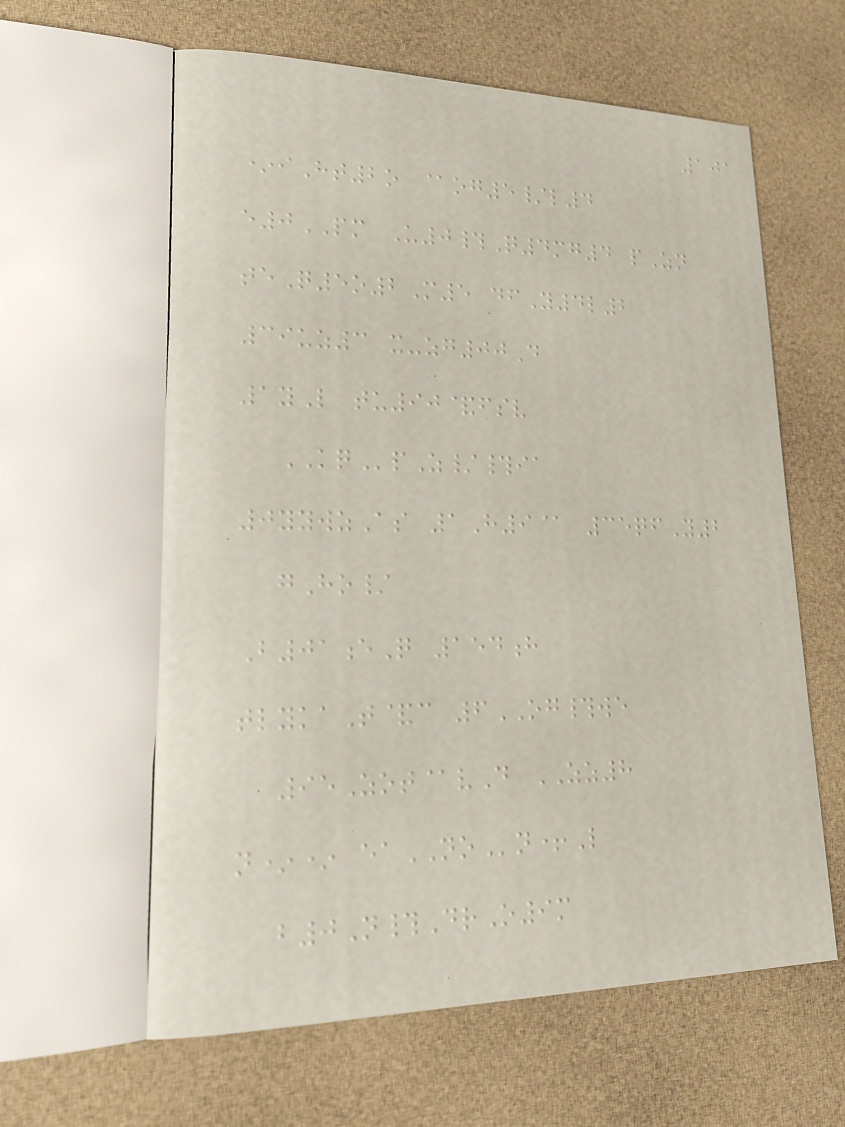101
*iHt2o @og5/l4
e0PM U0#Q4mg4 pZn
teQ5o2M5 dfY4l2
39uz3 x-zg00D
1yL tu90&fsv
KQpZ/#ia
0yywzAs 1H9@ 35qfY2
gHo/
B01eQ 154h
tlykaT&c 6OG#we
95Zot@vD ZZ8
n** eaNOn+L
b0N#DrO9m
